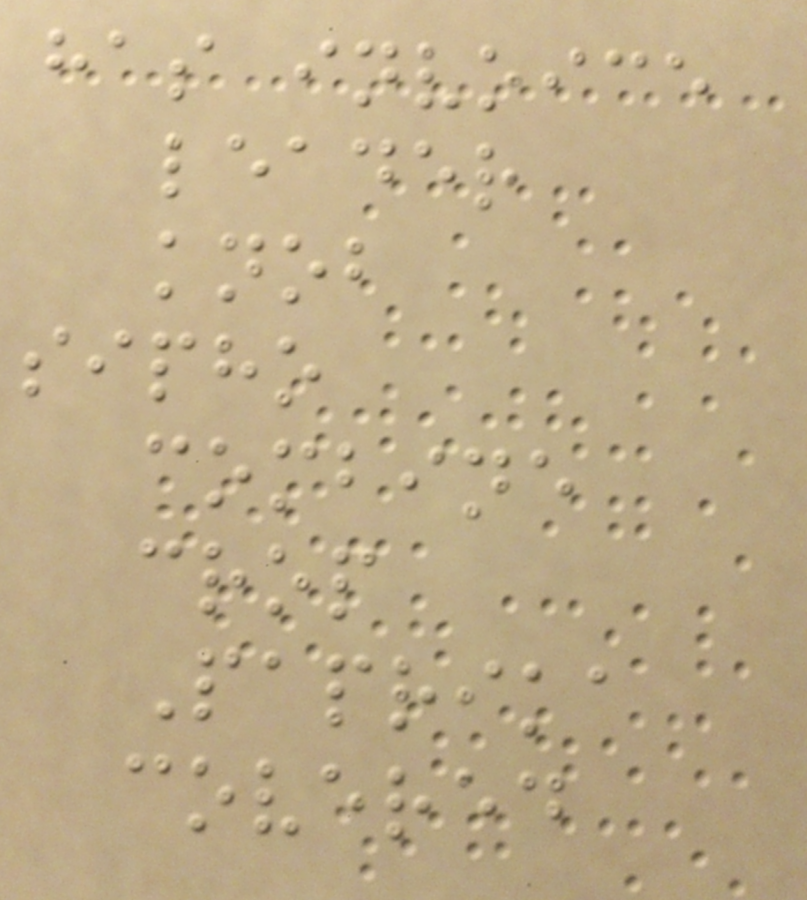has invoice
leader
knob
sipho
combine
crop
Paprika
covered
